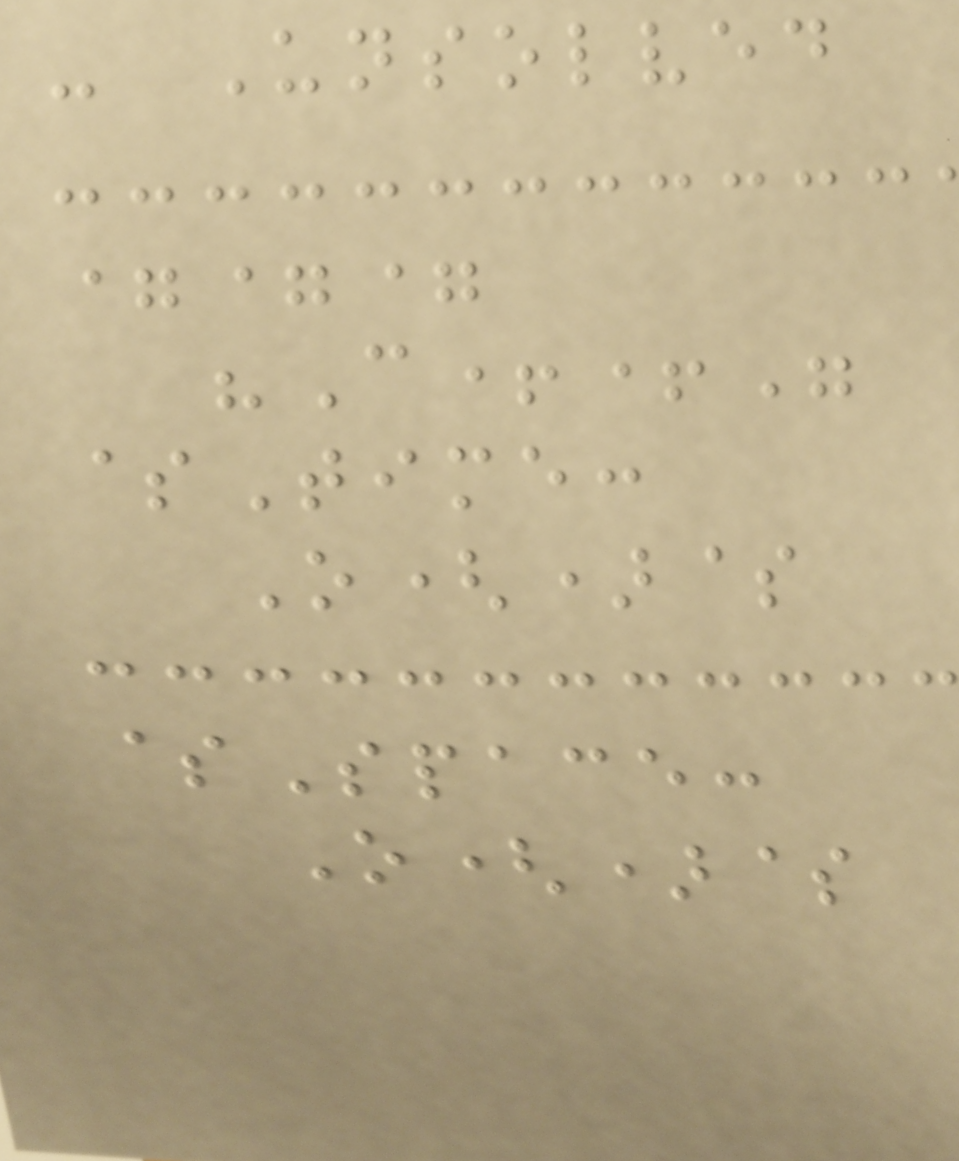- Unsolved
===
"C++"
$Time:
O()$
$Space:
O()$
